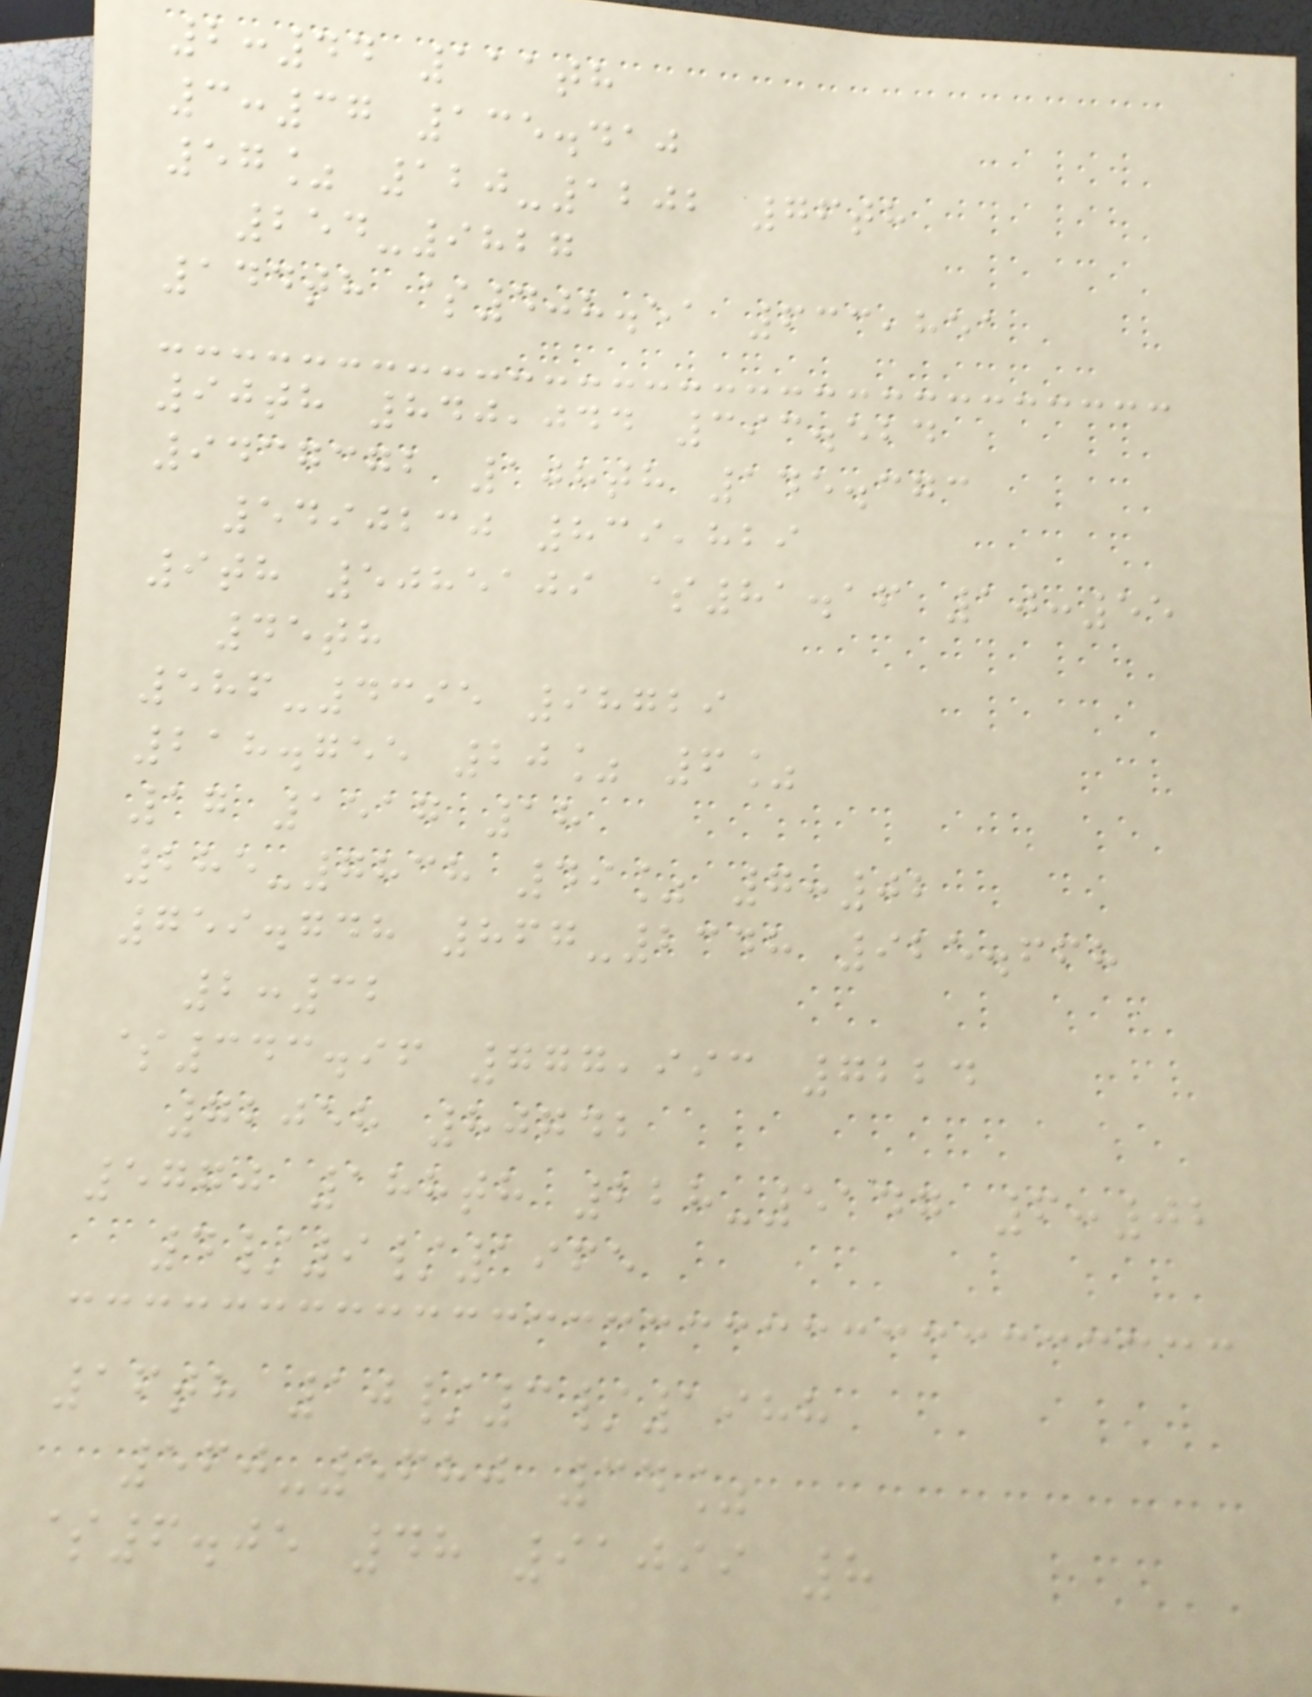2:44 111th
3:37 135.410
57% 120-1202 76th
254-9827
144th $408.51 633,851
90th 840,044 393.524
9437372 108th 145.373
5490230 839,829
9th 5085109 $81.16 10:55
45th
586-4395 98729
218.755 20% 6%
17 1517 18
285-7838 49% 7:02
759.748 867-2348 925.668
2:32
$343.96 777,993 7224
72058 80742
5770 188th 228-5147 6:02
4/9/1965
16th 10/3/1988
560-5680 34%
$6.05 48 91099 8
